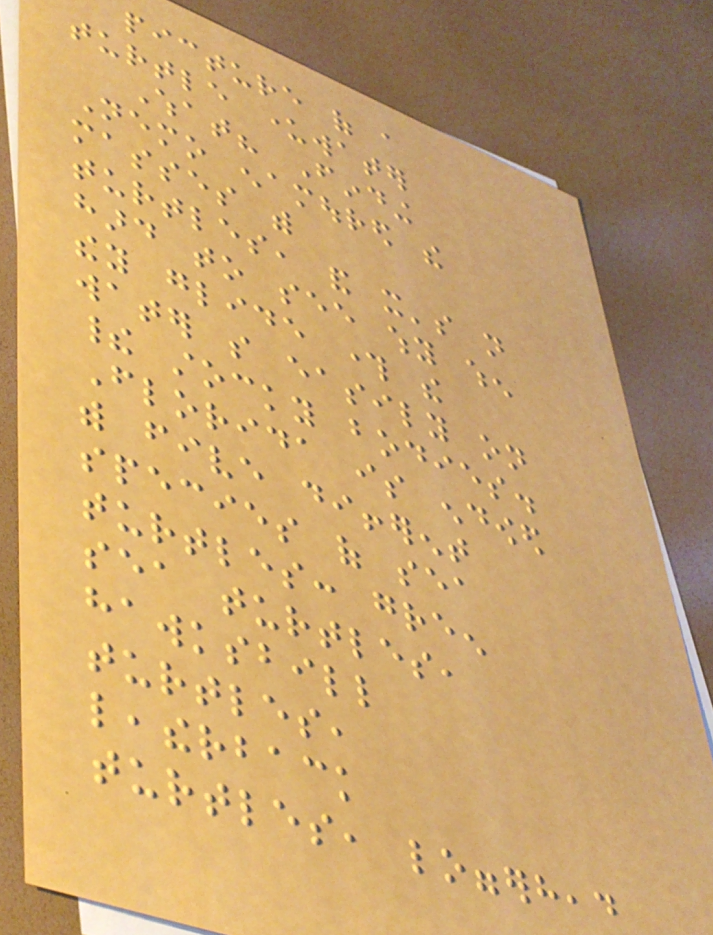picture of a
turtle underwater
What? Finding
Nemo enamoured the
masses with
turtles, and it's not
hard to see why when
they glide through the
water so easily on
their stocky bodies.
Florida is endowed
with five different
species of sea
turtles: green
sea turtles,
hawksbill
turtles,
leatherback
turtles, loggerhead
